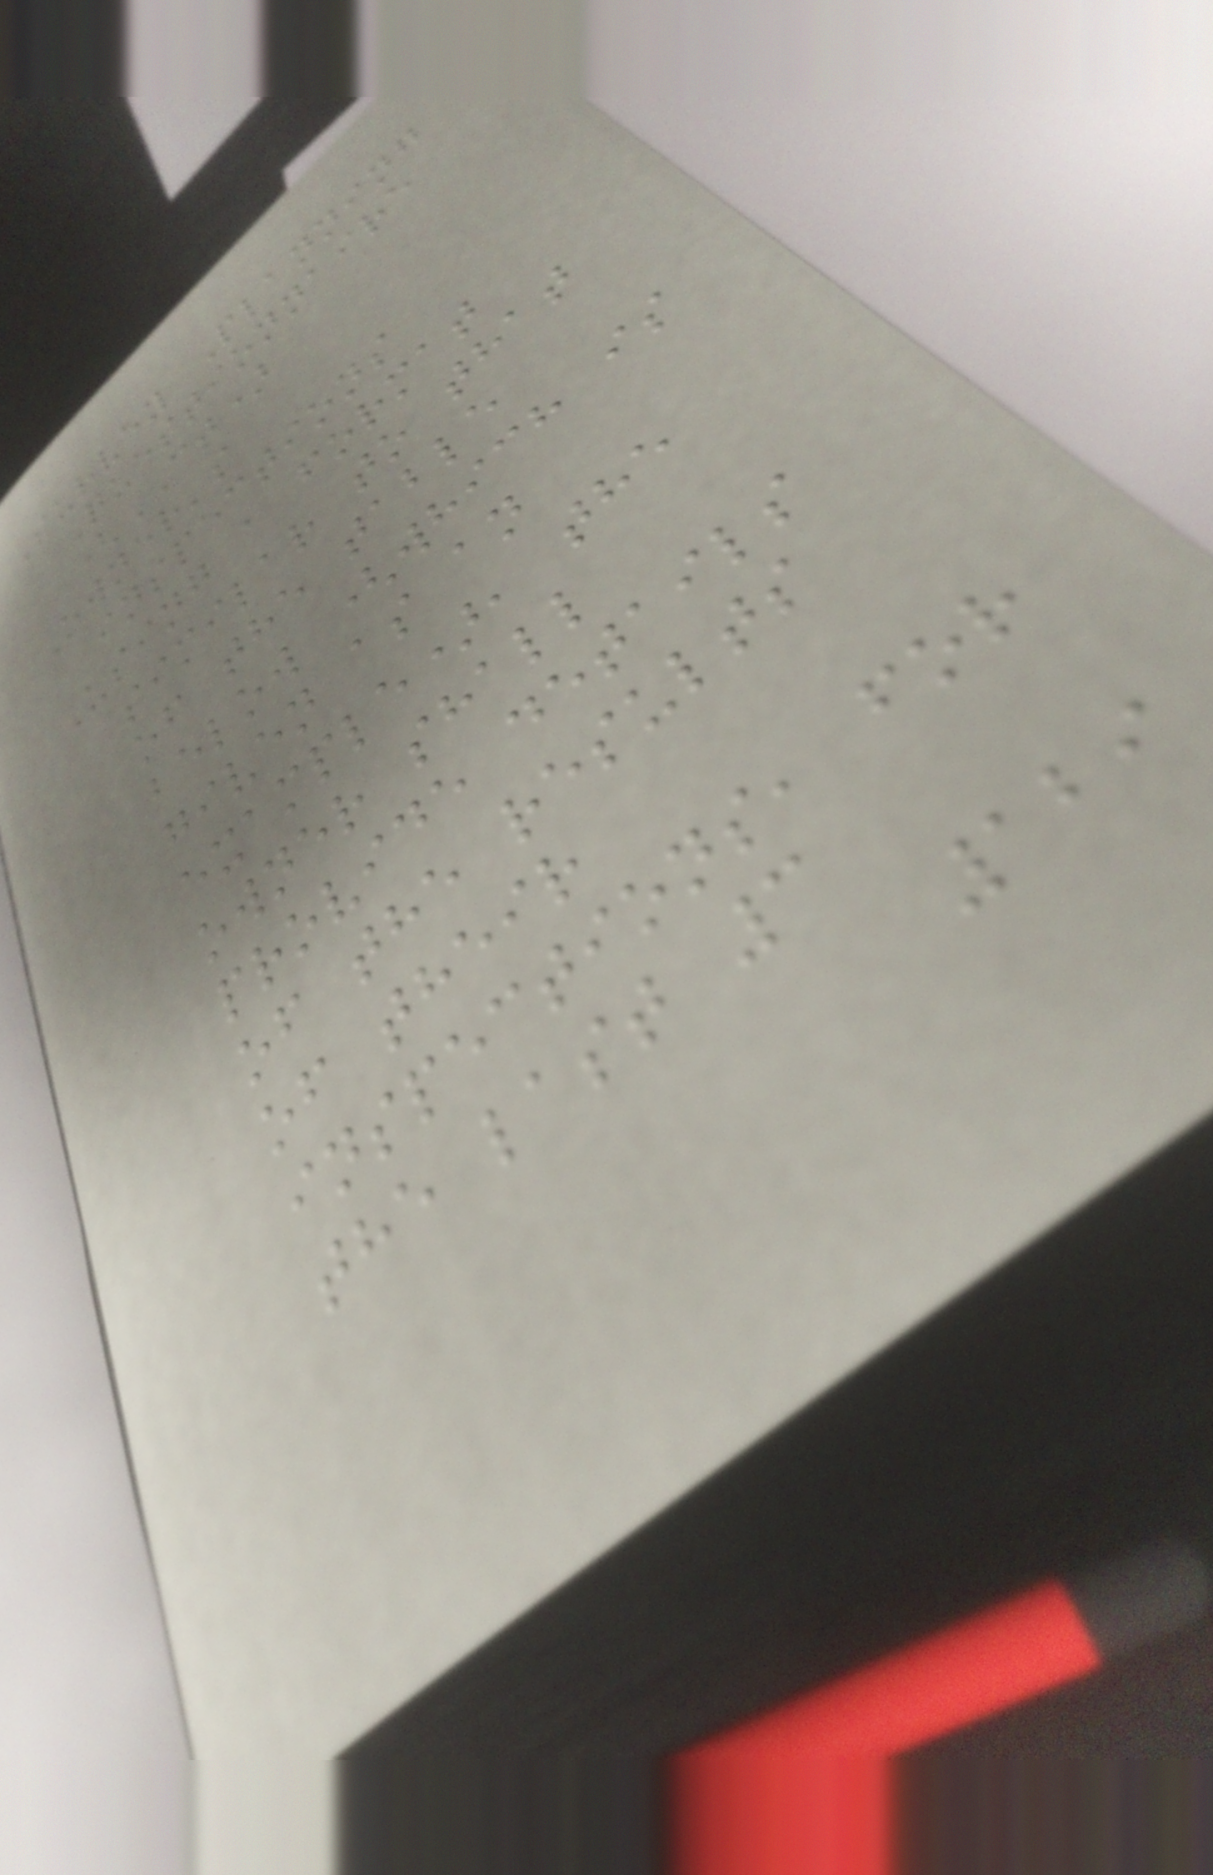Survey Planning
Questionnaire
(CT)
Owner's
inspections
Using a format
similar to that
of the table
below (which is
given as an
example), the
owner shall
provide details
of the results
of their
inspections, for
the last 3
129
